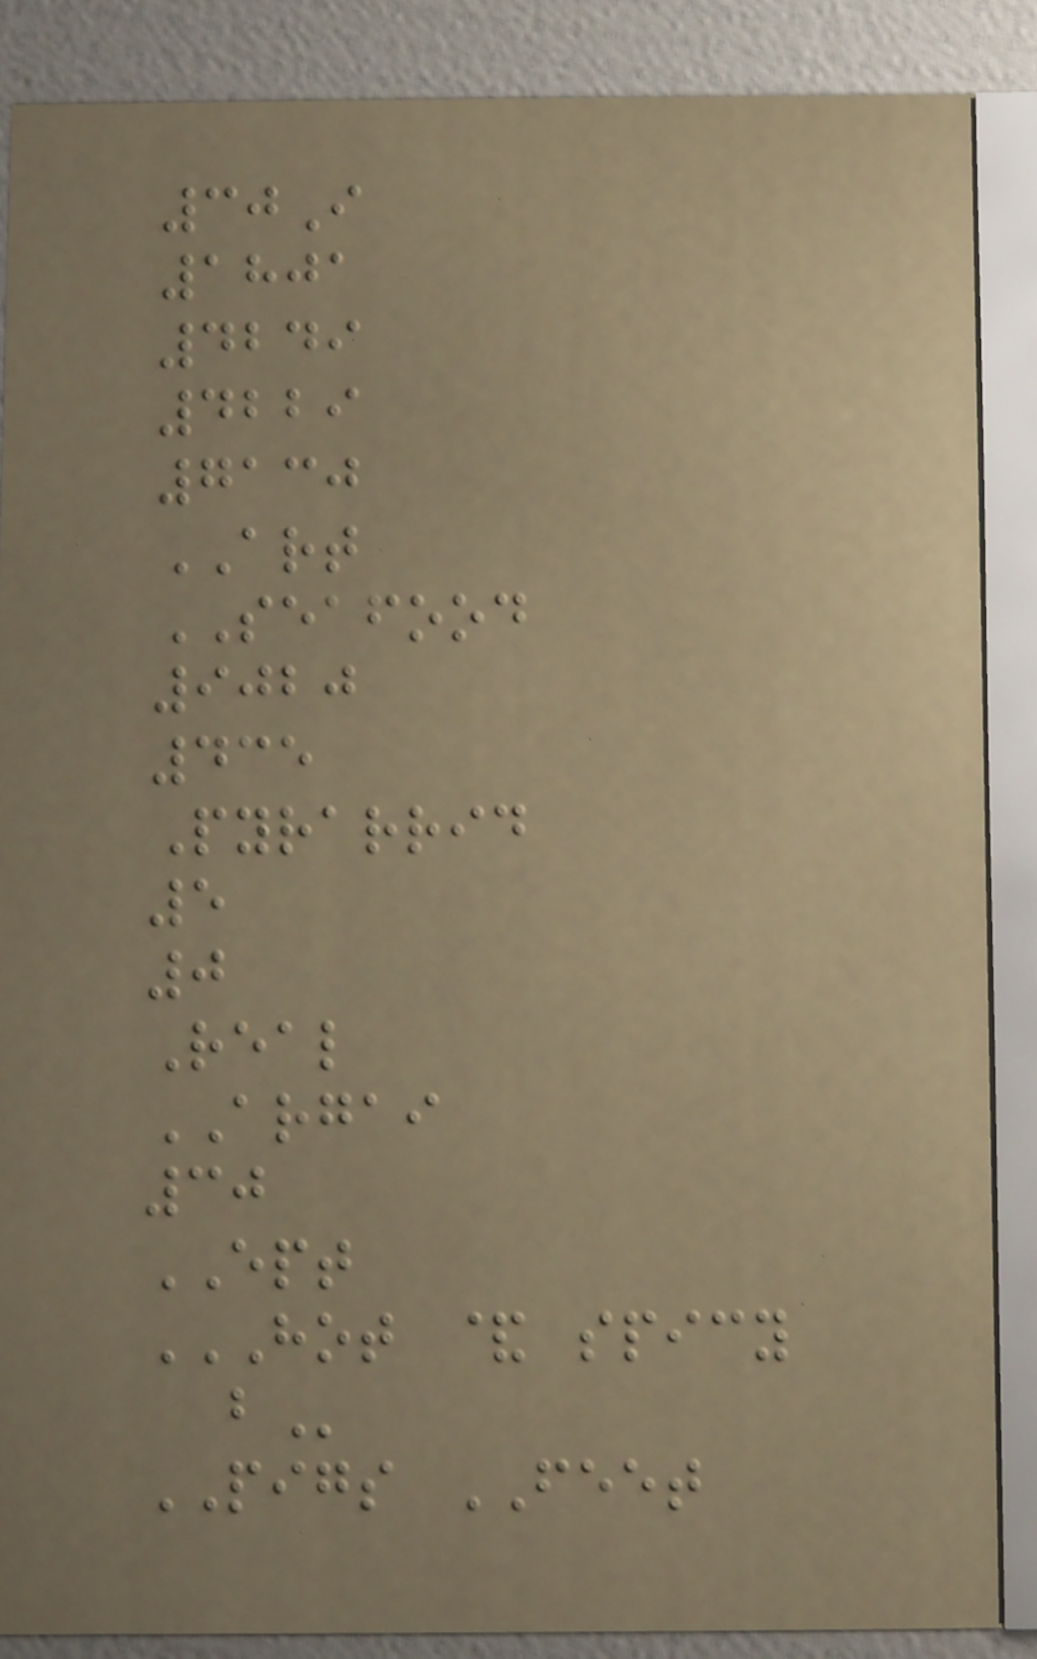30I
1801
4249
4229
7130
ART
SEAFOOD
9020
435
Pyrarrid
5
0
Real
ARGAI
30
EPT
HOT & SPICY
B
PIGS FEET
